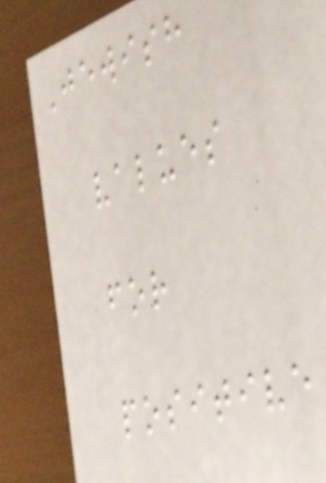Jewish
values
for
positive
